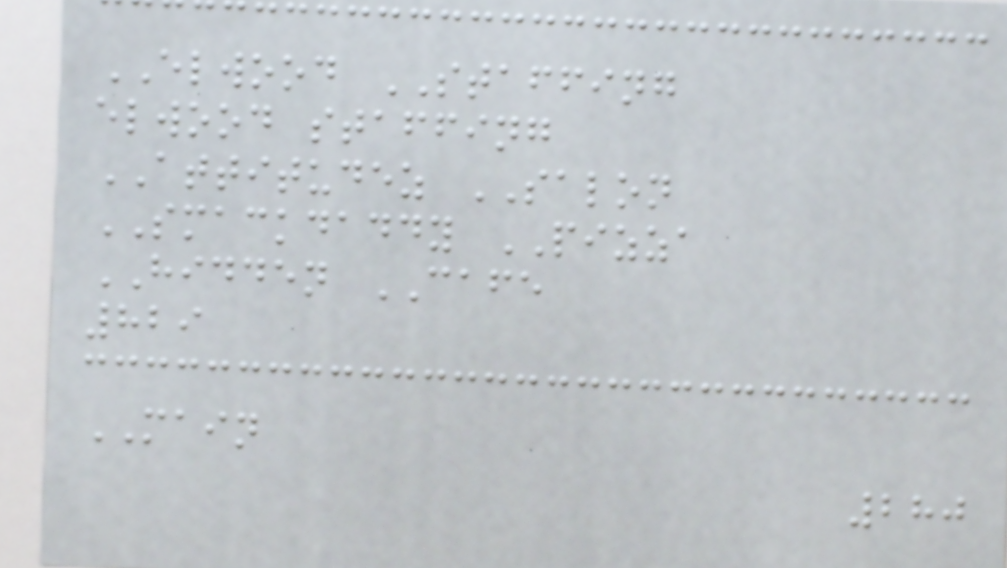ELWOOD STAFFING
elwood staffing
ATTITUDEZ SALON
SMACKDADDY PIZZA
HIDDEN CAFE
829
MAIN
280
